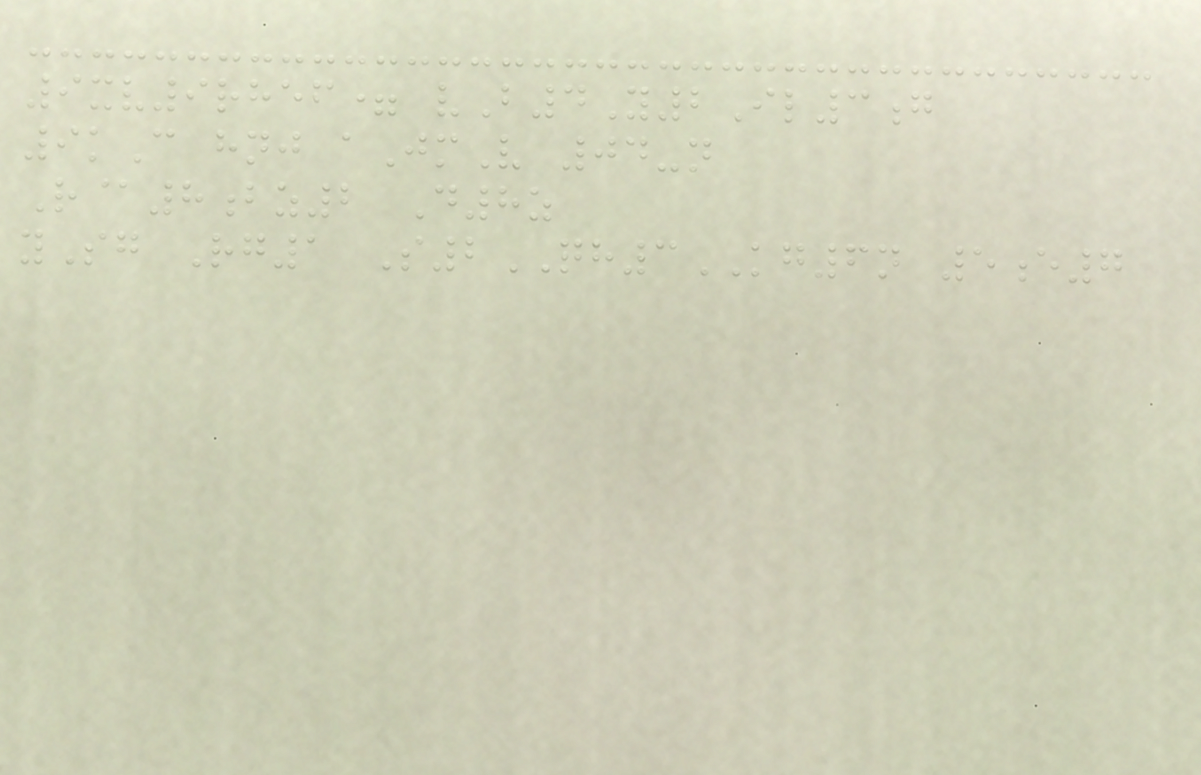9xv9rhef= vB4Y2Il3g
9kC hnj aJmV 04-n
R@8bz2 D8z
ySg Rg1 S2QH3KG6n 5e7
